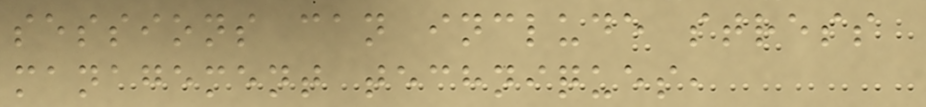sessions can include stress
management techniques,
